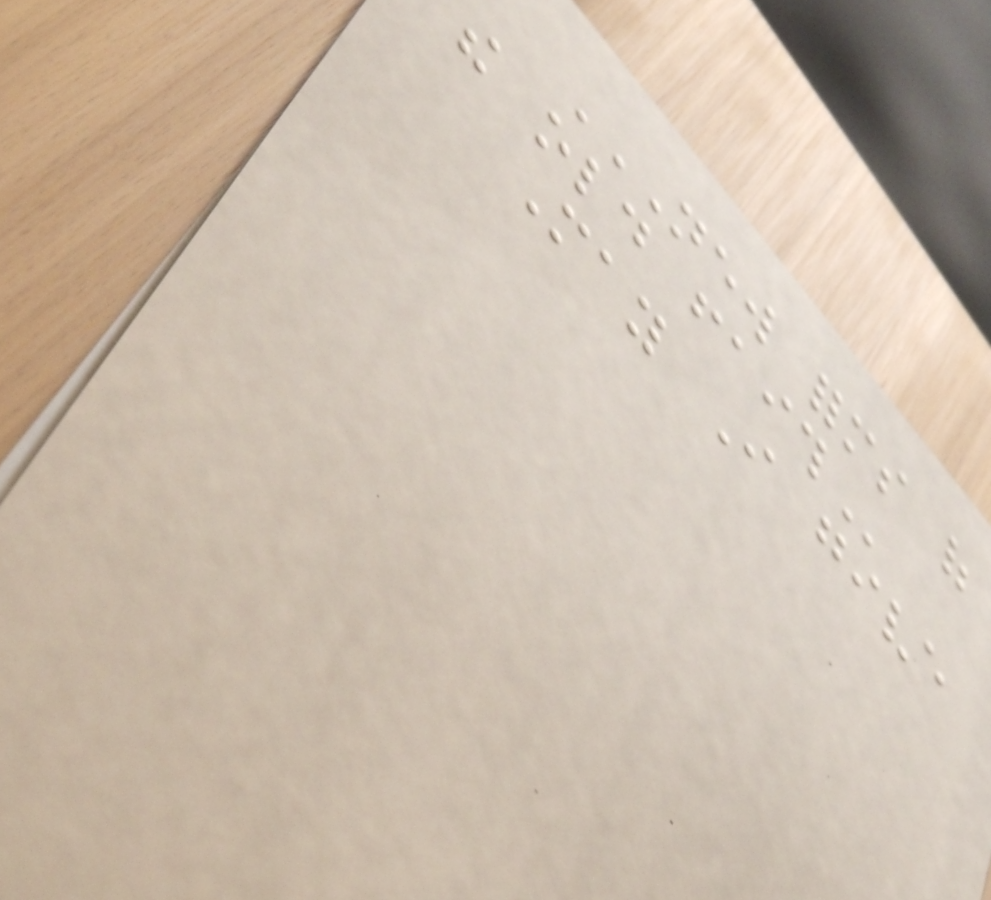NEW FORMS OF
THE OLD FAITH
May I give
